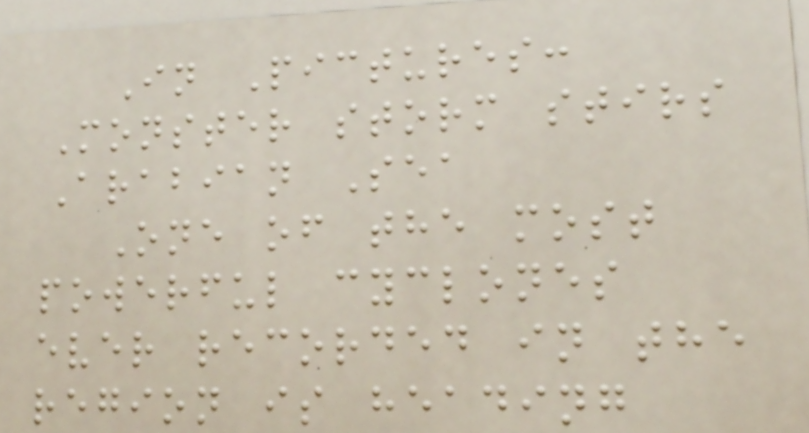In Pictures:
Monster storm stirs
Arabian Sea
One of the most
powerful cyclones
ever recorded in the
region is heading
